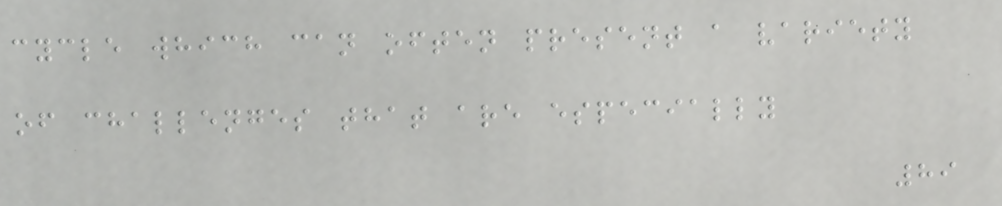cycle which can often present a variety
of challenges that are especially
89
